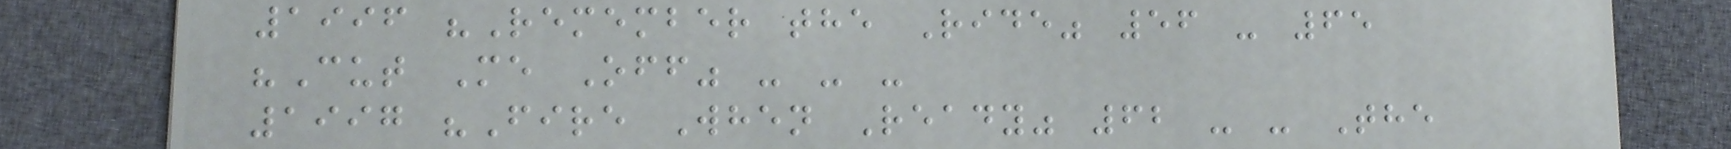1996 "Remember the Ride" 56 - 65
"Cut Me Off" - - -
1997 "Fire When Ready" 62 - - The
